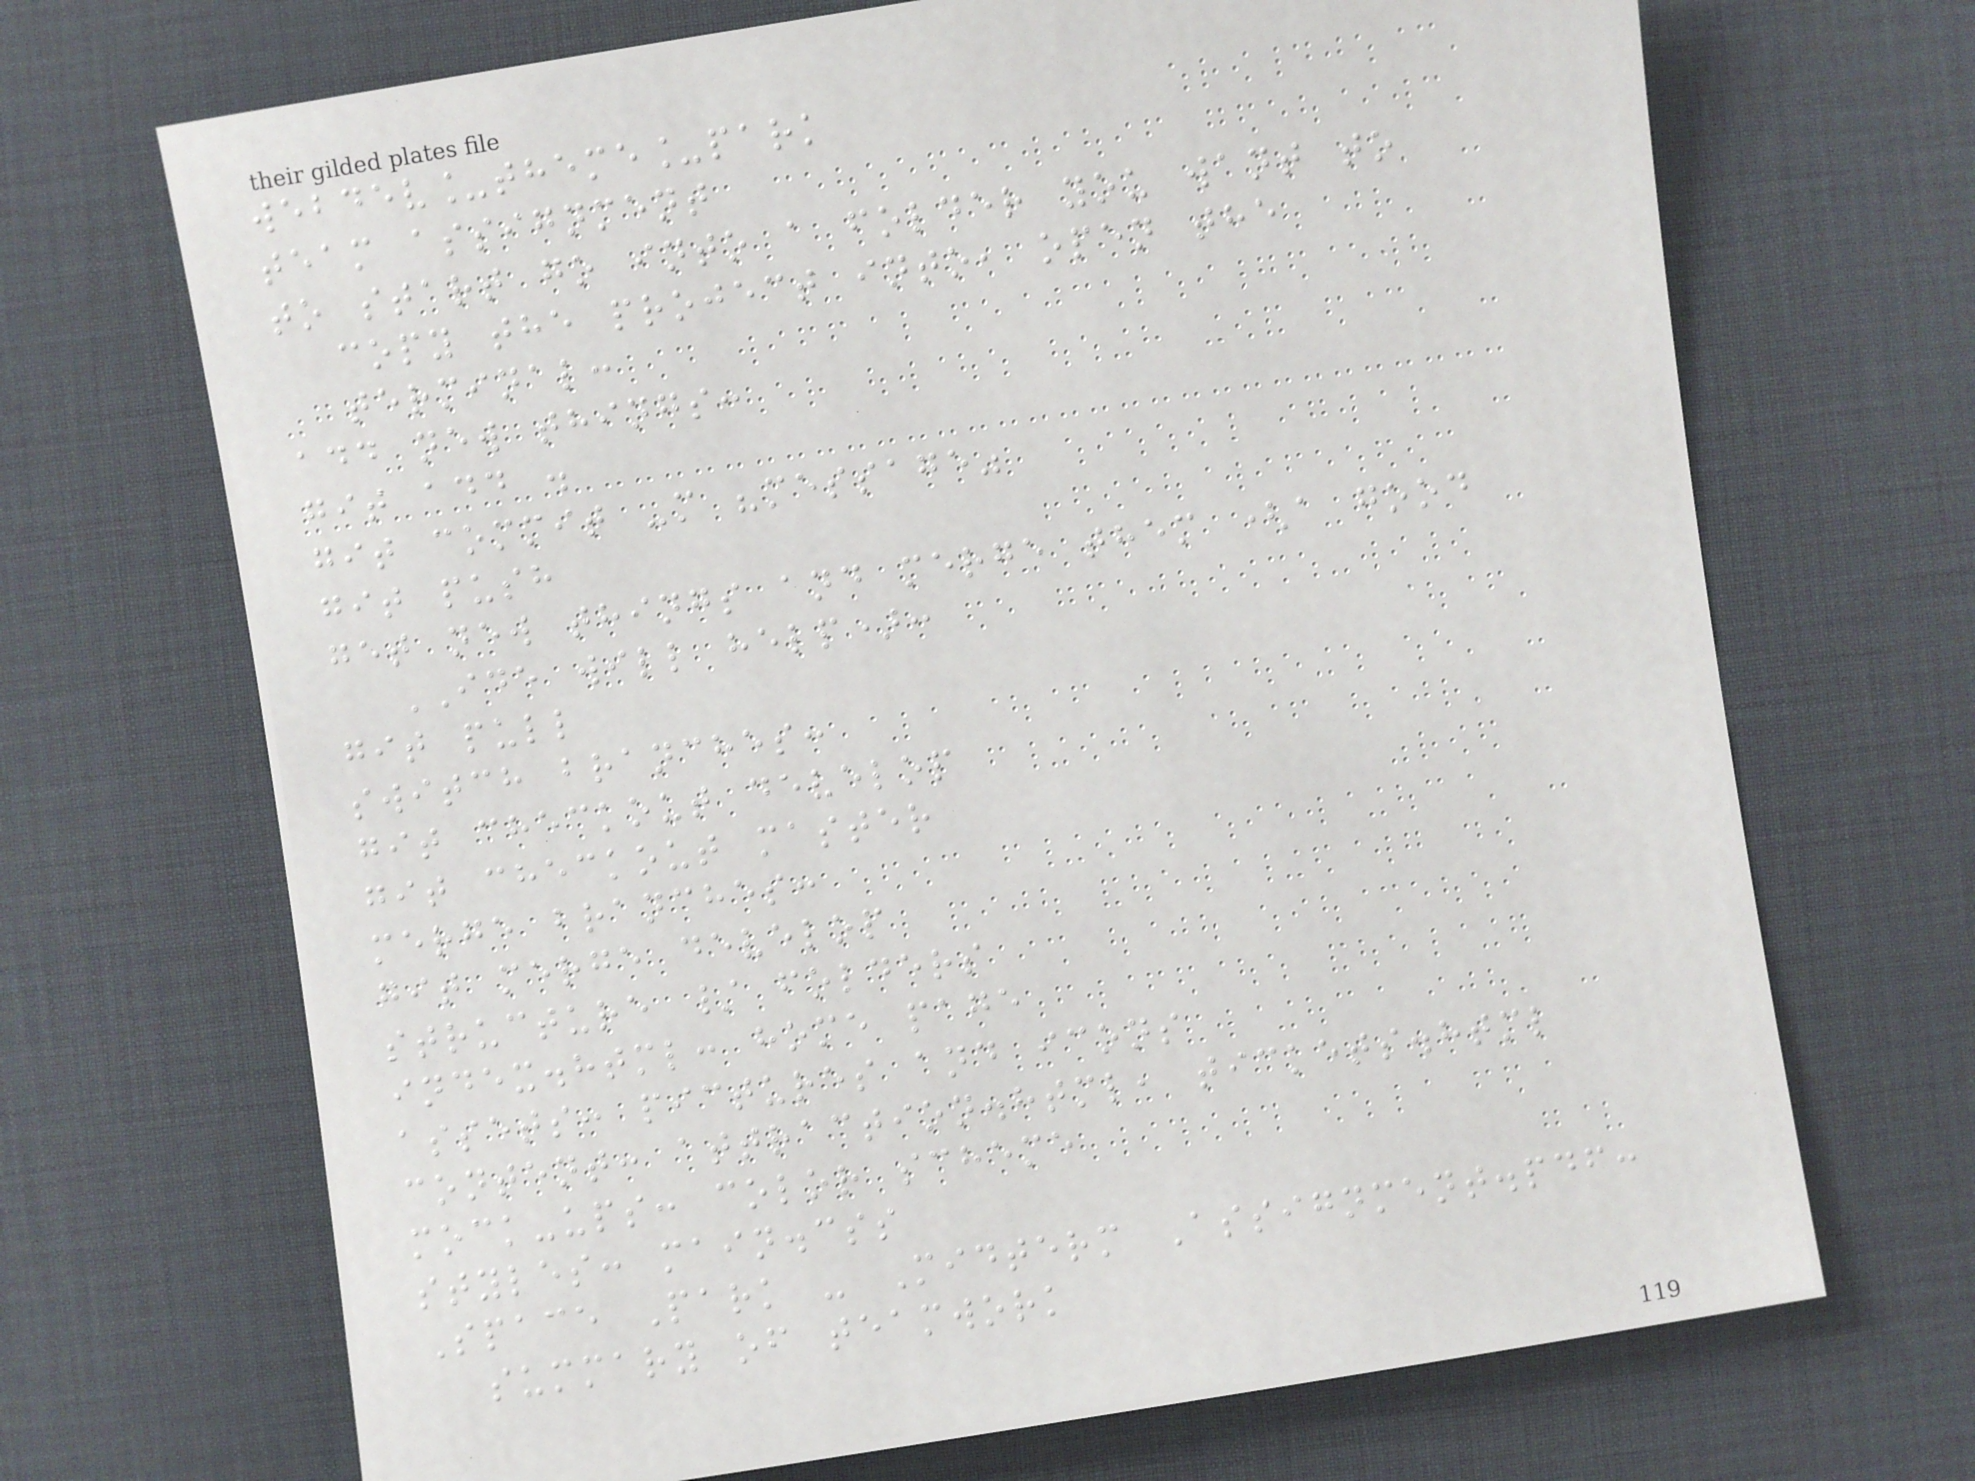webdev_theme_park
team assignment
to start go into a folder you want to
copy the project into, open the
terminal:
add new things:
git add .
git commit -m "message"
git push
get new things and merge them (a good
IDE will help):
git pull
switch branches:
git checkout develop
git checkout master
merge branches:
git merge develop
structure / folders
index.html: home page
assets: pictures and icons
content: attraction.html, tickets.html
mock-ups: color scheme
styles: main.css
Space Park - Midterm Assignment.pdf:
summary of teamwork
